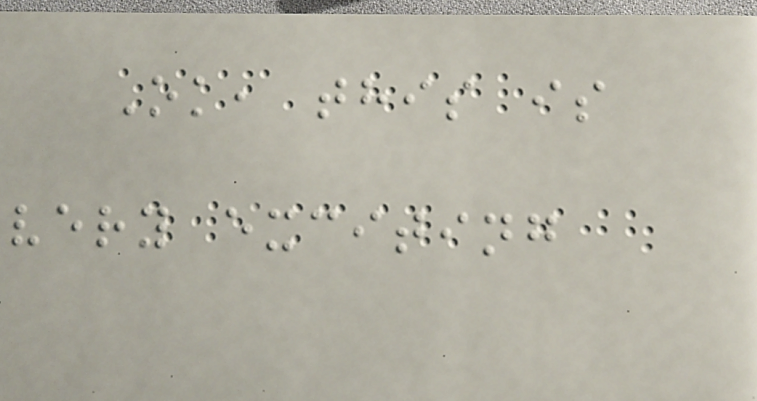Ok, this is
very exciting
